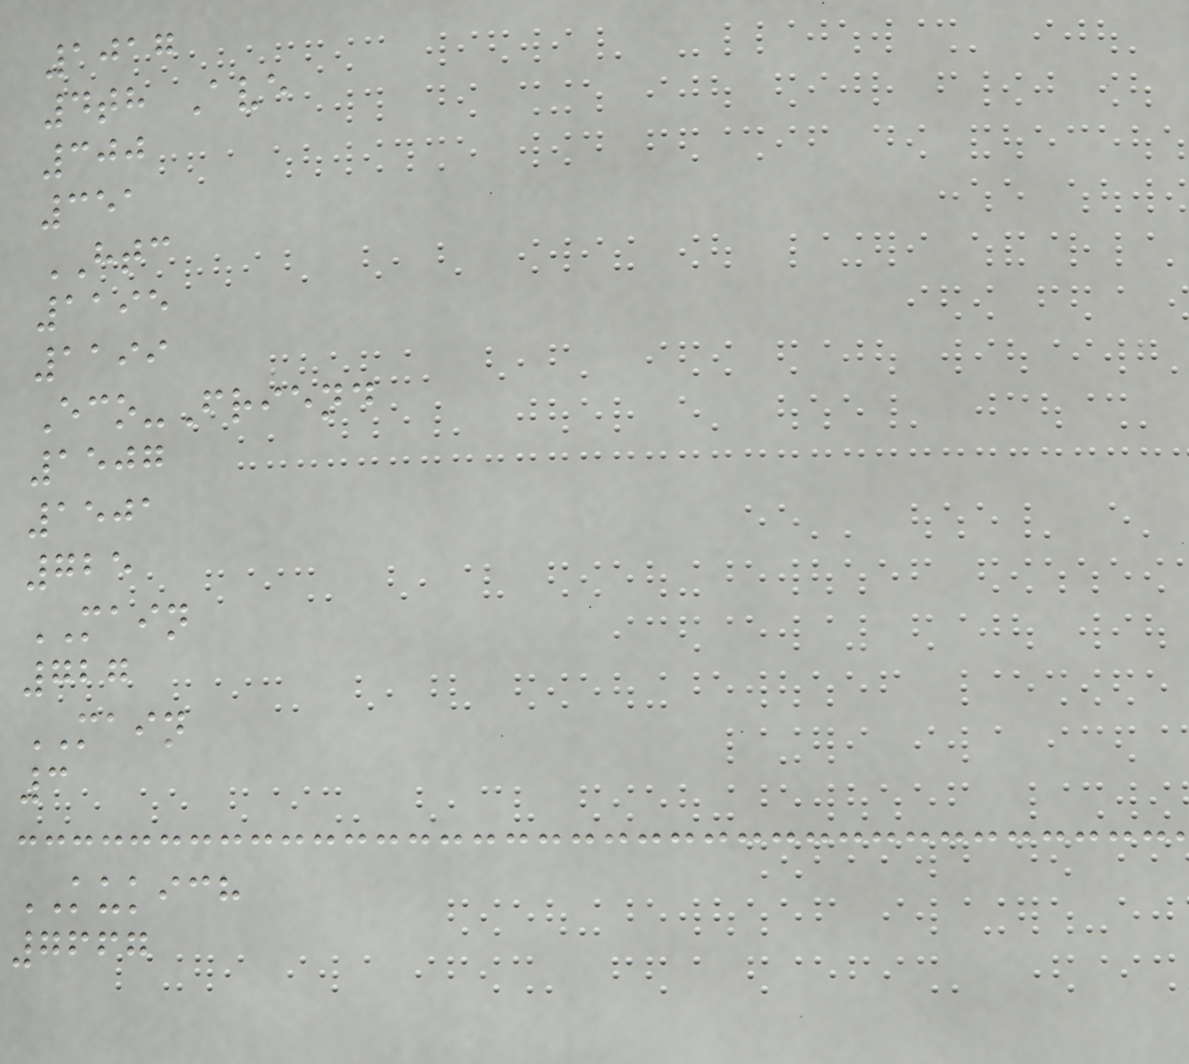1017
4th Ave
300
351
HTC
1195
1199
Eco-Friend
1507
1501
725
MAIN
727
MAIN
3
KUKICH
7667
